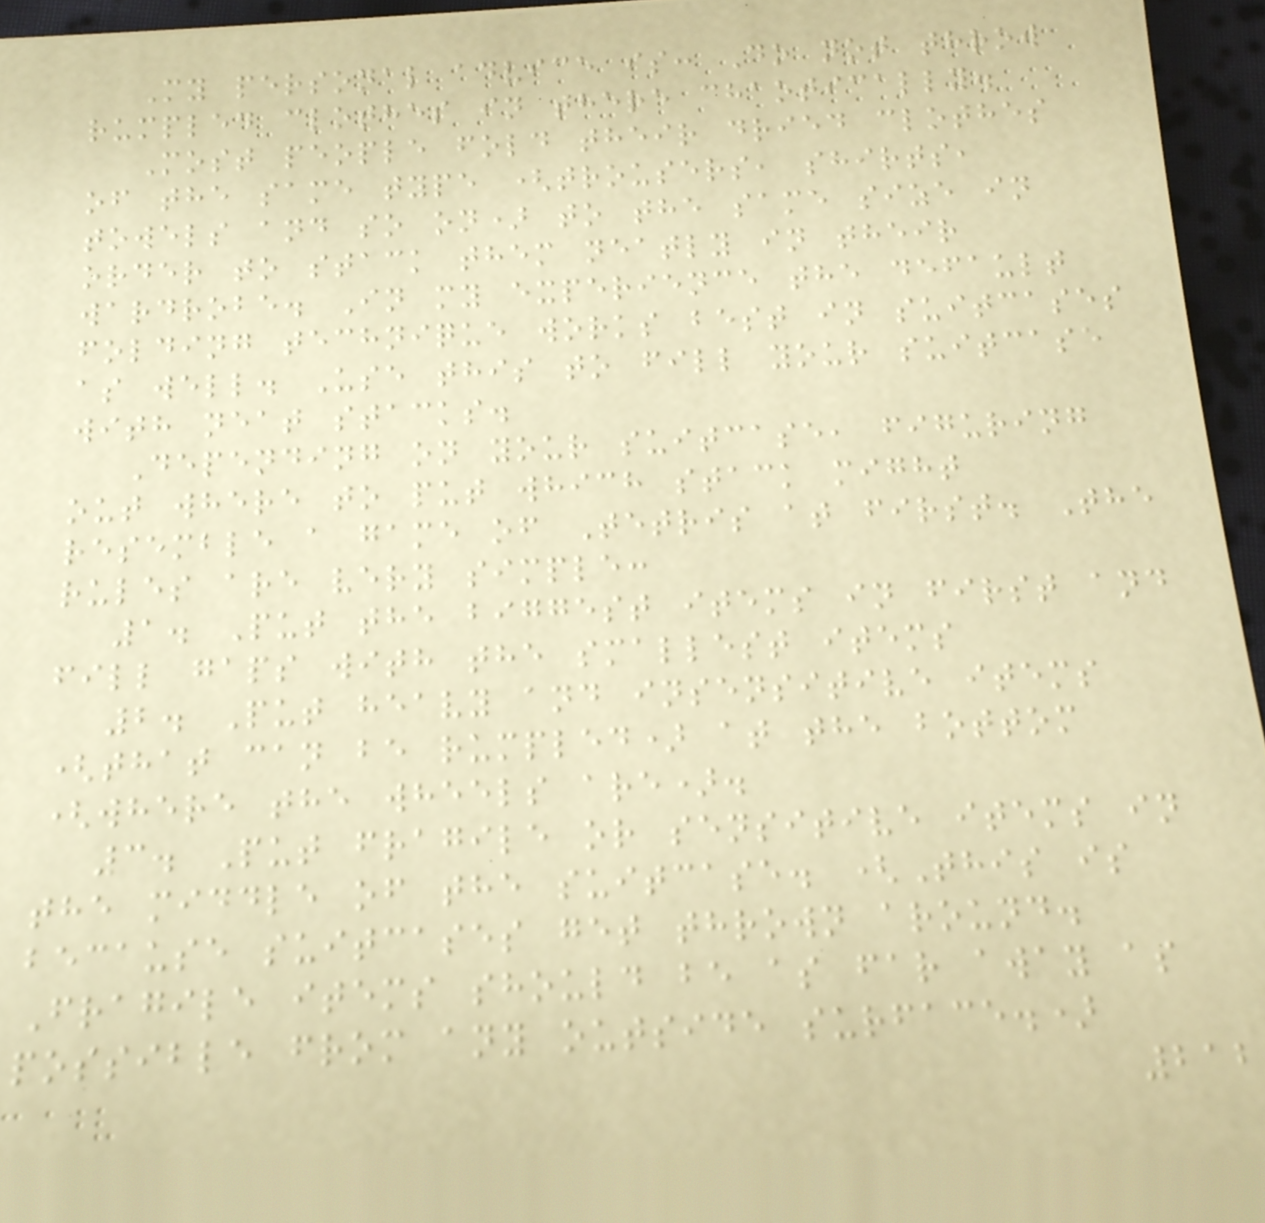My personal advice is: Do not throw
rumpled clothes in there chaotically.
Most people fold their dried clothes
of the same type (trousers, shirts,
towels and so on) to the same size in
order to stack them neatly in their
wardrobe. In my experience the default
folding technique works best in suitcases
as well. Use this to fill your suitcase
with neat stacks.
Depending on your suitcase, figuring
out where to put which stack might
resemble a game of Tetris at first. The
rules are very simple:
1. Put the biggest items in first and
fill gaps with the smallest items
2. Put heavy and insensitive items
(that can be rumpled) at the bottom
(where the wheels are).
3. Put fragile or sensitive items in
the middle of the suitcase. (This is
because suitcases get thrown around.
Fragile items should be as far away as
possible from any outside surface.)
212
